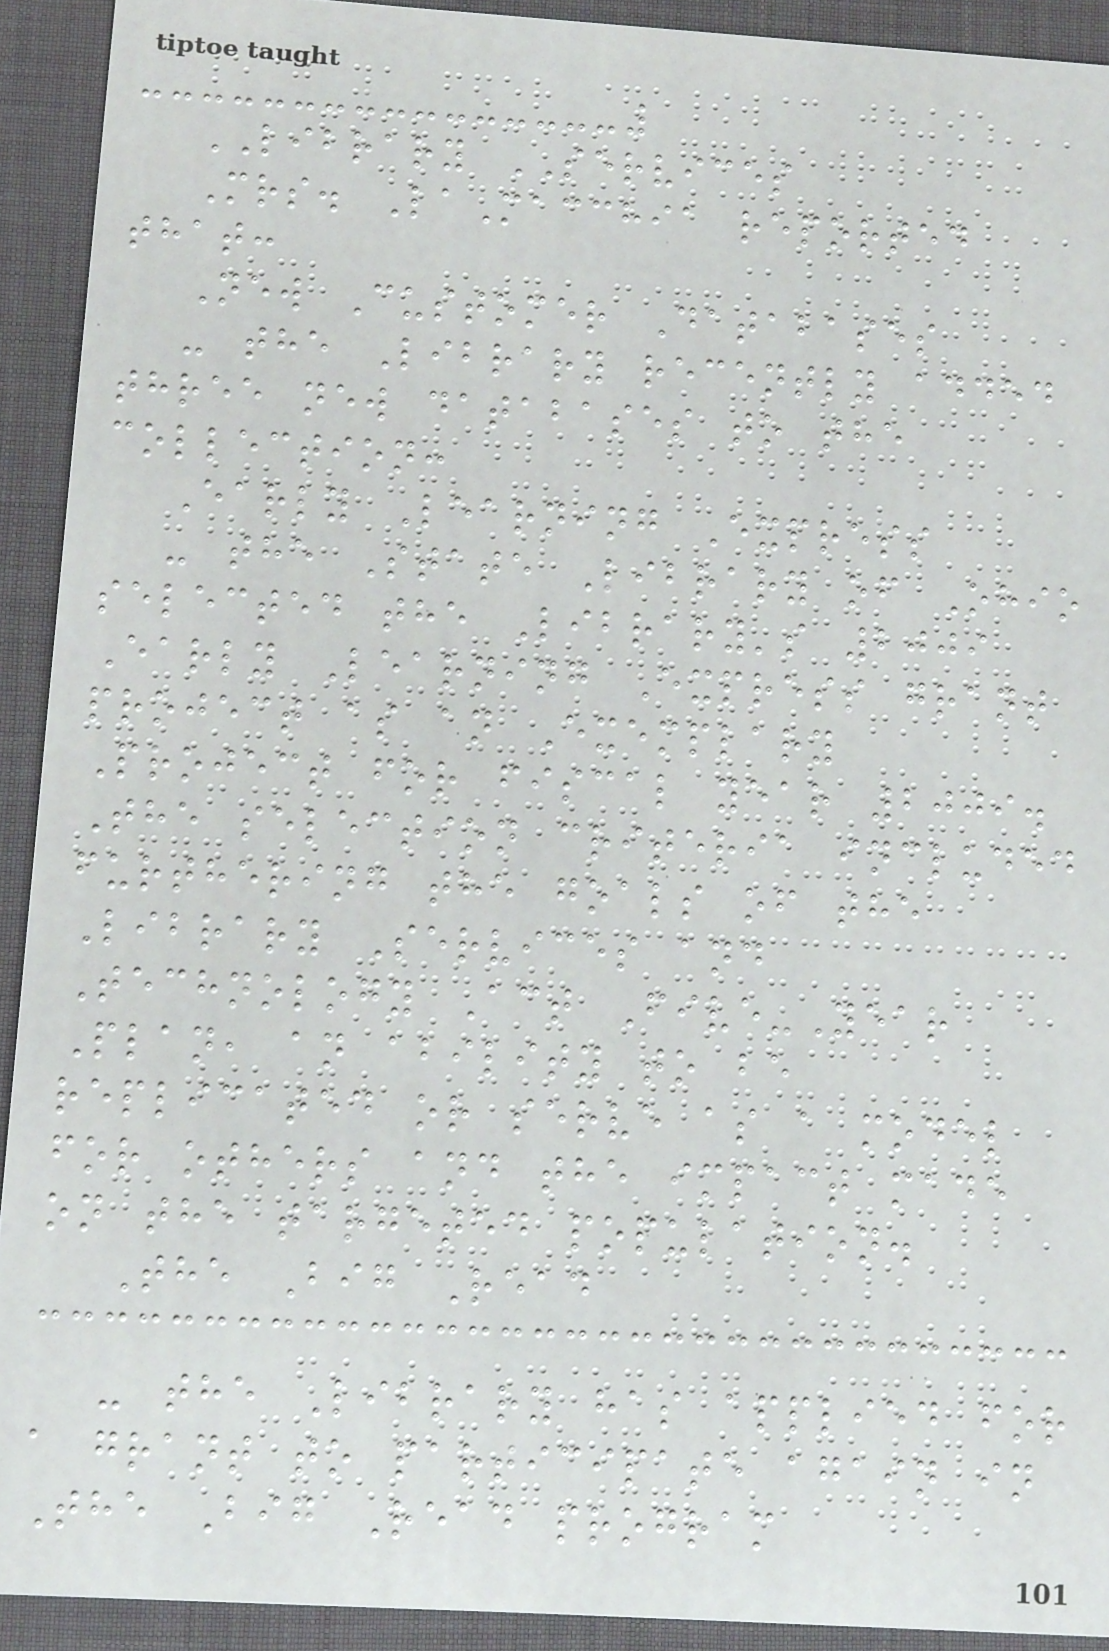LIBRARY SERVICES
Mrs. LaMacchia reported
that:
New Customer Databases
- the Library recently added
three new databases to the
collection:
Early Learning Express
- the State Library of Ohio
selected the Library's 2009
Early Learning Express grant
project as an Exemplary
Project for fiscal year 2009.
The selection criteria included
furthering the goals of the
Library Services and
Technology Act Five-Year
Plan, an ability to be
replicated or serve as a model
for others and the impact made
on the targeted population.
The Big Read
- the Library has applied for
a grant to participate again in
The Big Read program
